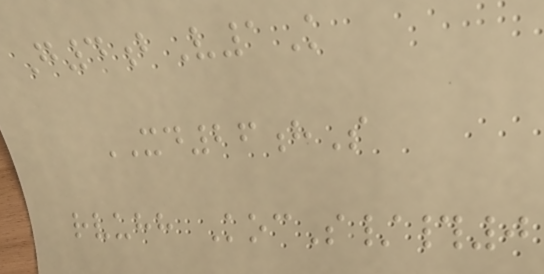G4bV1K
XD26hS
rvuhh KocS/#0
